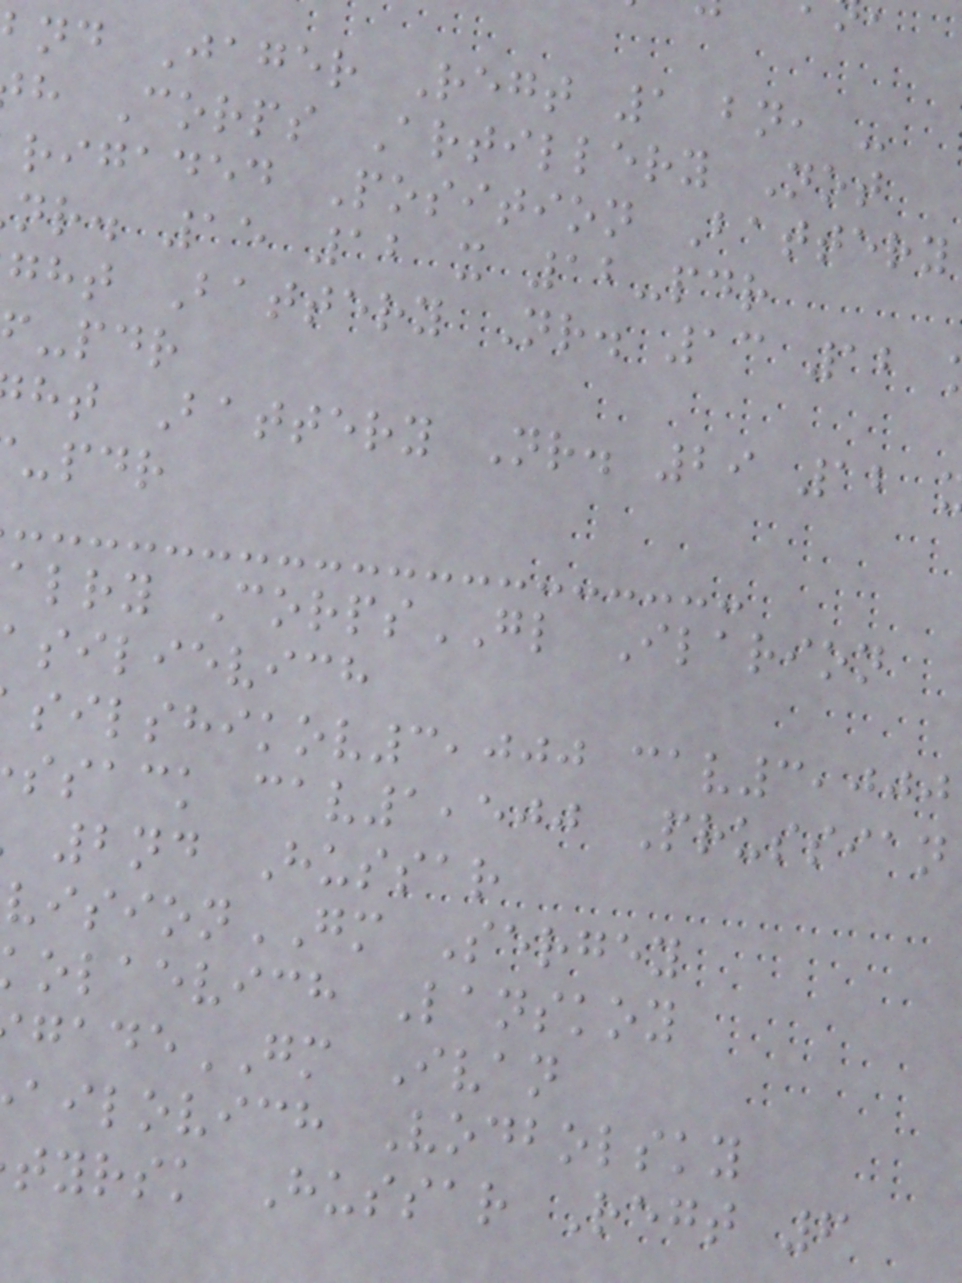nd Jager Regt 1 bn, -
h Corps Artillery Not
rigaded Position Battery
nr. 15 12 x 12-pdr
ght Battery Nr. 13 12
-pdr
ht Battery Nr. 29 12
-pdr
alry CorpsGL Ilarion
silievich
silshikov3,000 cav3,000
ssack cav1,500 Prussian
2nd Hussar
visionGM Sergey
olaevich Lanskoy
gadeGM Ivan
ailovich Vodbolsky
tyrsk Hussar Regt 6
